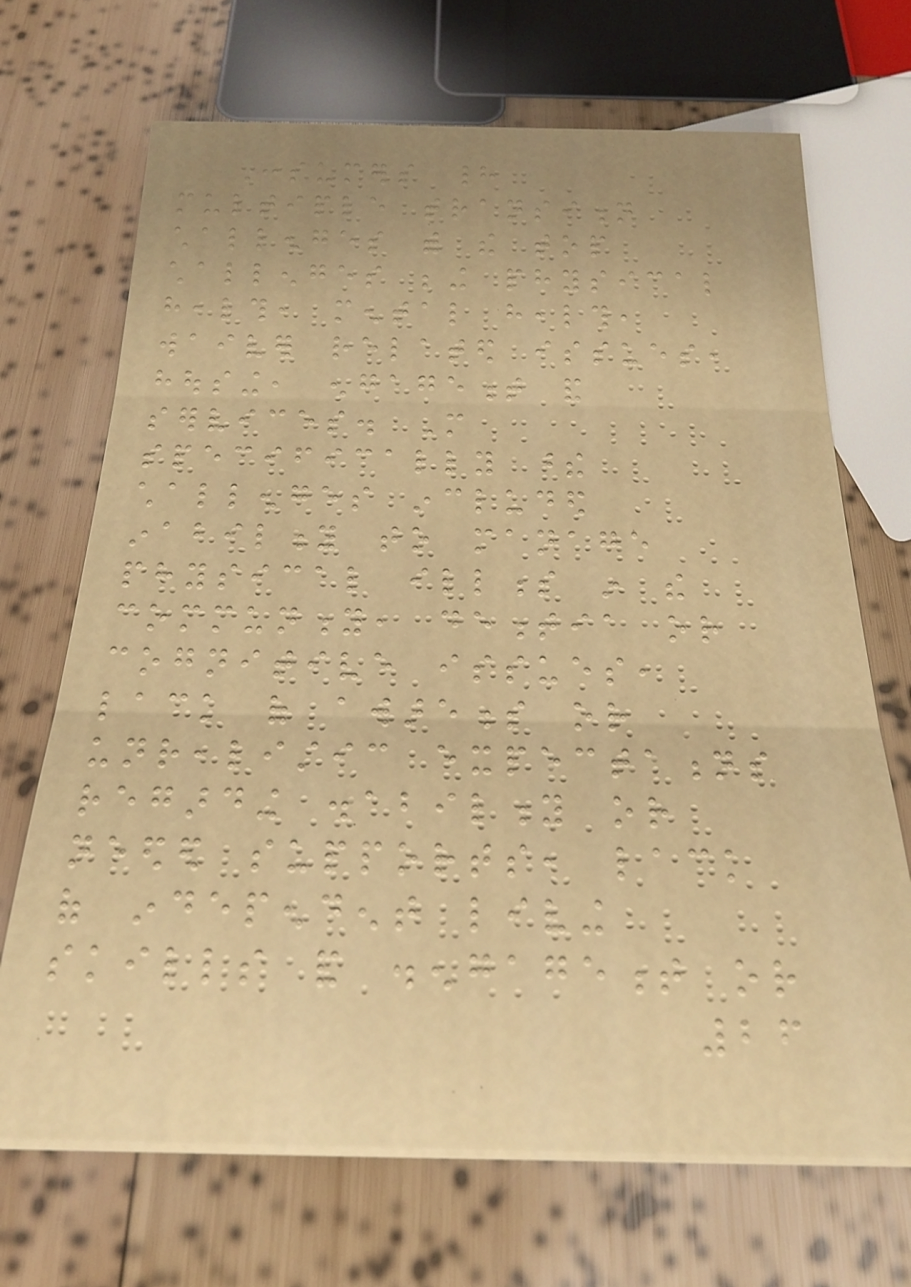Consumers had
multiple transition
challenges with the top
challenges being physical
health, mental health,
waiver related issues,
housing, engagement and
services. More
specifically these
challenges included
inability to manage
physical illness in the
community, dementia or
cognitive issues,
lack of awareness or
unrealistic expectations
regarding disability or
needed supports, lack
of independent living
skills and disengagement or
26
